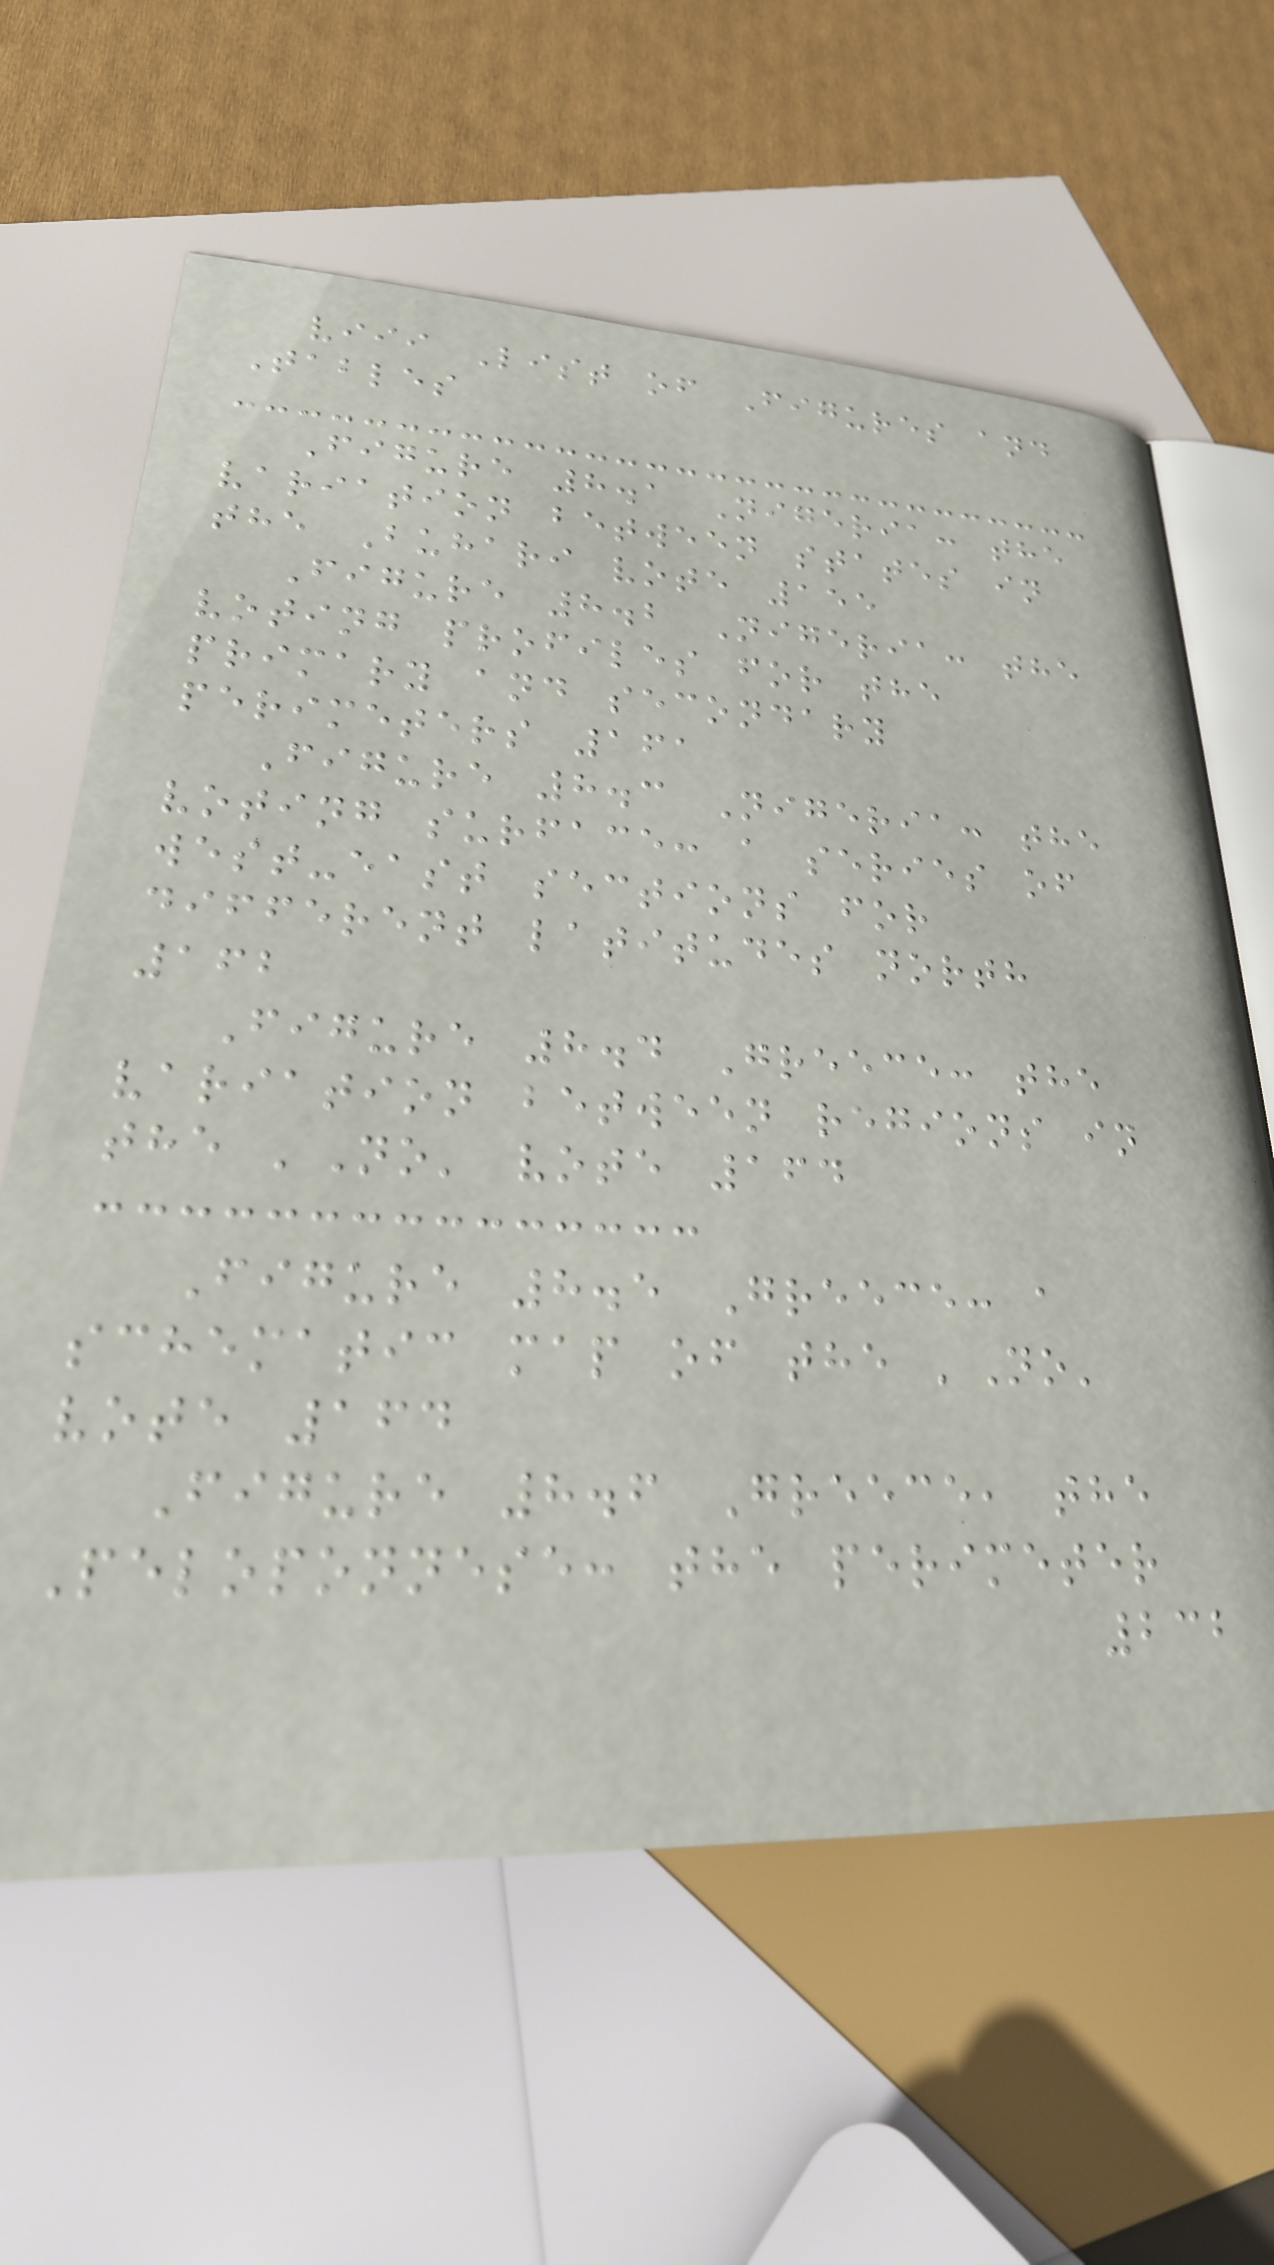viii List of Figures and
Tables
Figure 8.1 Nigeria: the
variation between states in
the Buhari vote 155
Figure 8.2 Nigeria: the
voting profiles for the
primary and secondary
perimeters 161
Figure 8.3 Nigeria: the
voting surface: a series of
west-east sections for
different latitudes north
162
Figure 8.4 Greece: the
variation between regions in
the 'No' vote 164
Figure 8.5 Greece: a
schematic map of the 'No'
vote 164
Figure 8.6 Greece, the
Peloponnese: the perimeter
232
